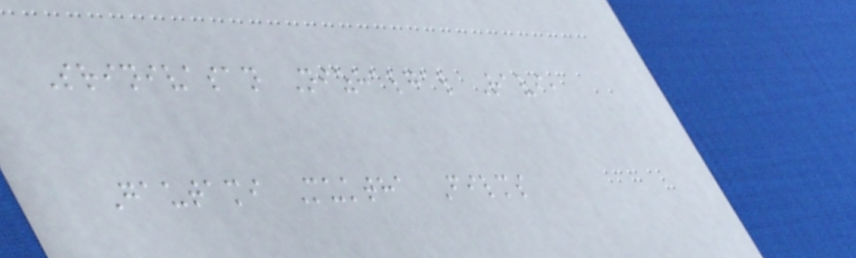Srinivasan Nizhalgal Ravi,
Gautami Muktha Films
